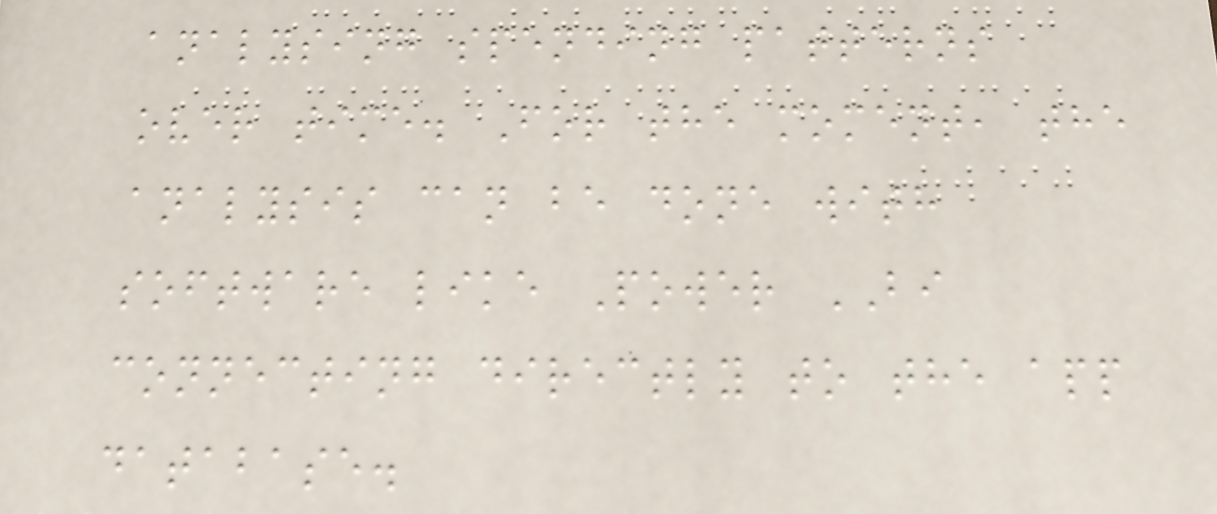analysing spending patterns
over time. For the moment, the
analysis can be done with
software like Power BI
connecting directly to the app
database.
